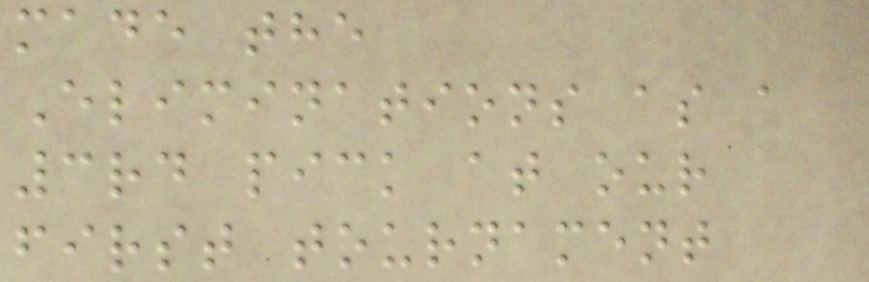made the
Eliminations as a
3rd pick at our
first tournament
